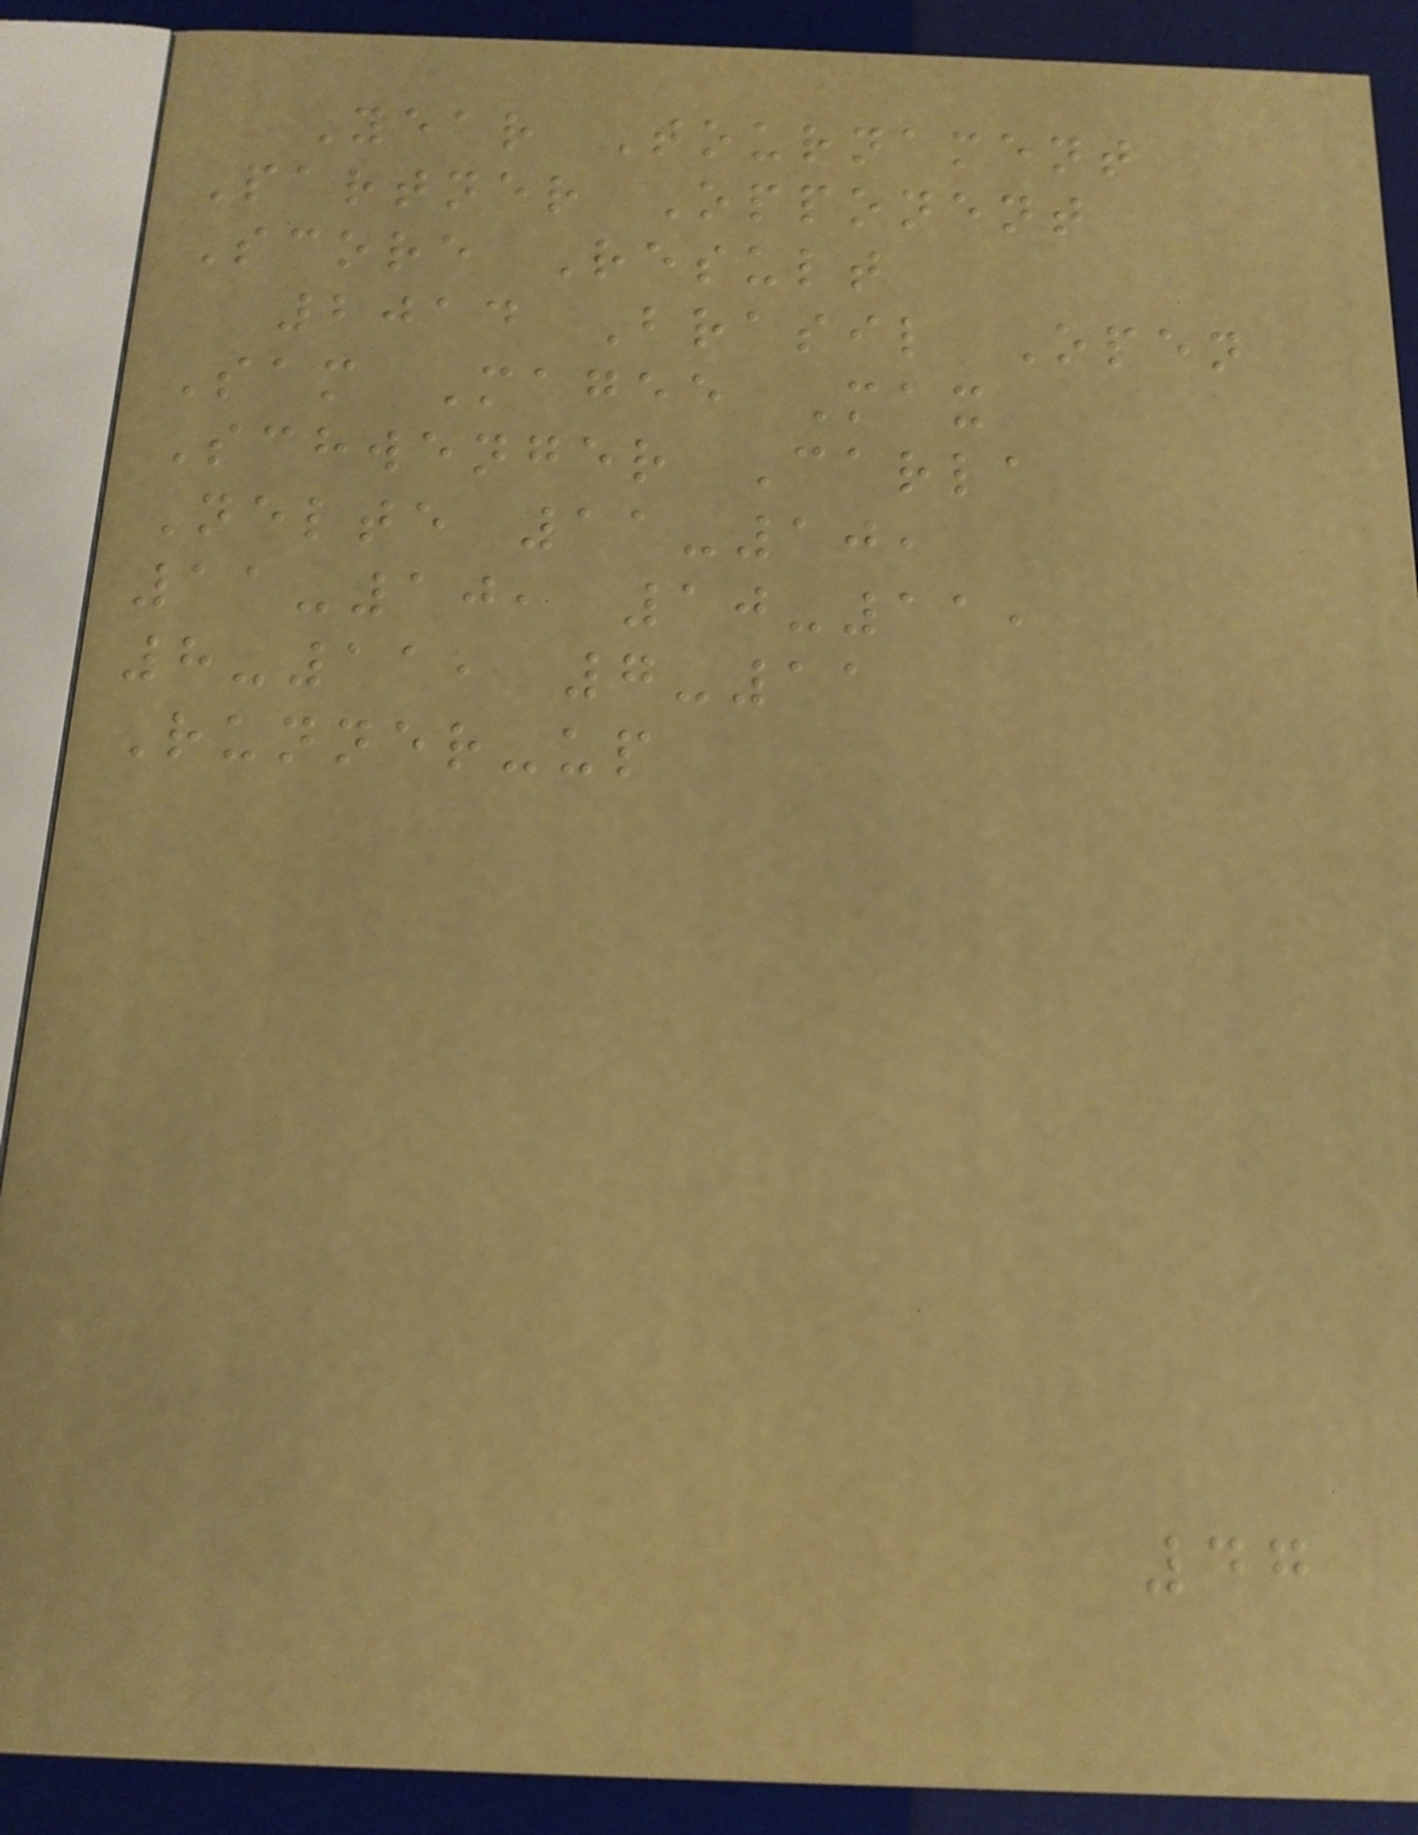Year Tournament
Partner Opponent
Score Result
2014 Brasil Open
Sam Magee Max
Schwenger Carla
Nelte 11-10,
11-10, 10-11,
8-11, 7-11
Runner-up
47
